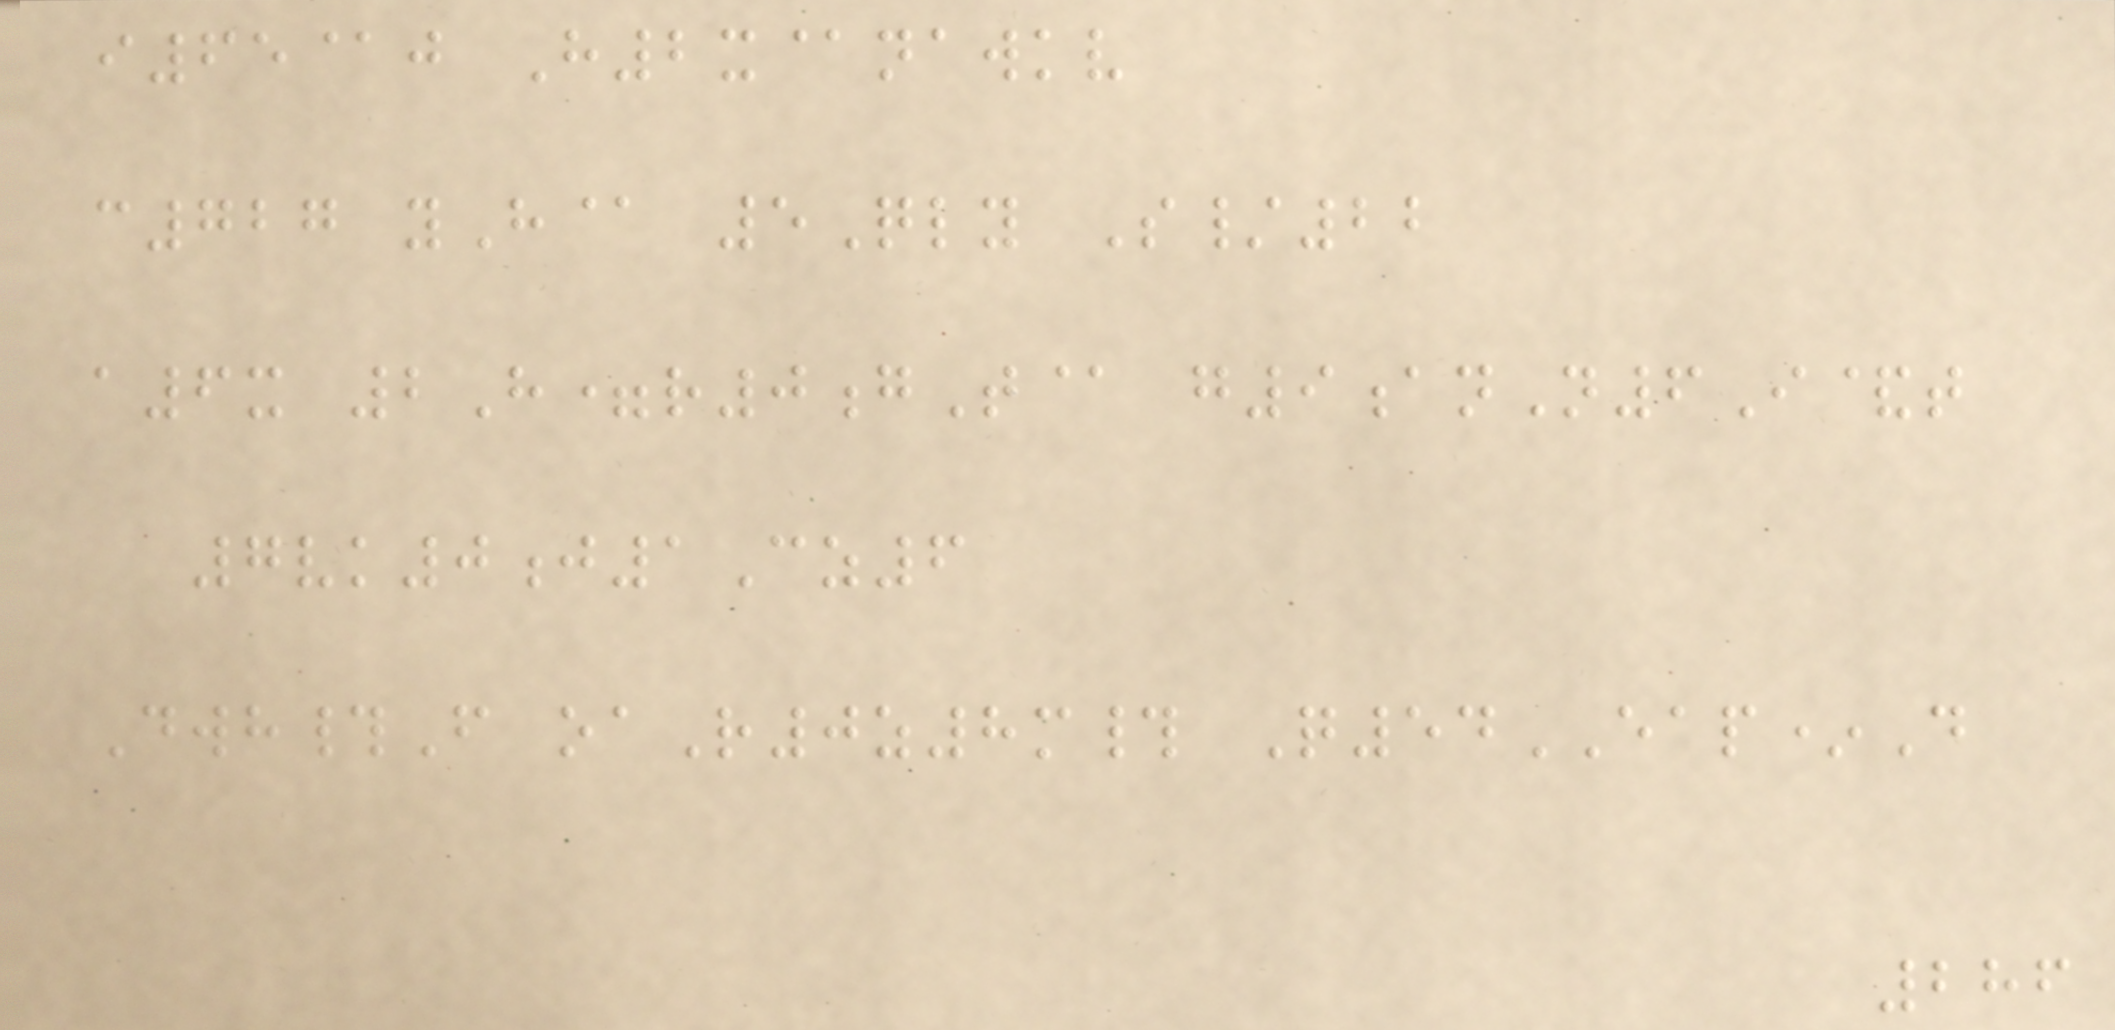i65@j H2x@nawkv
c727 yH@ 5Qly S/22
a6x 2H=r0gT@ g9anN6I&t
7vk0j1Cz6
Dwh#F oaR0z8m# Q54EAP*D
286
